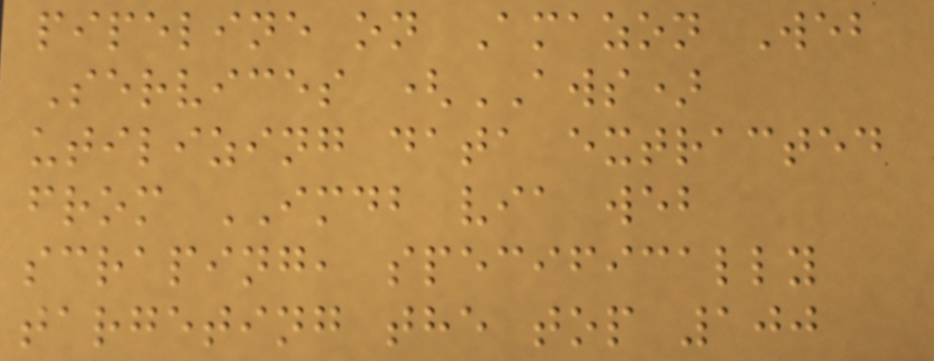pipeline on Amazon Web
Services (AWS)
utilizing data extracted
from IMDB via web
scraping, specifically
targeting the top 100
